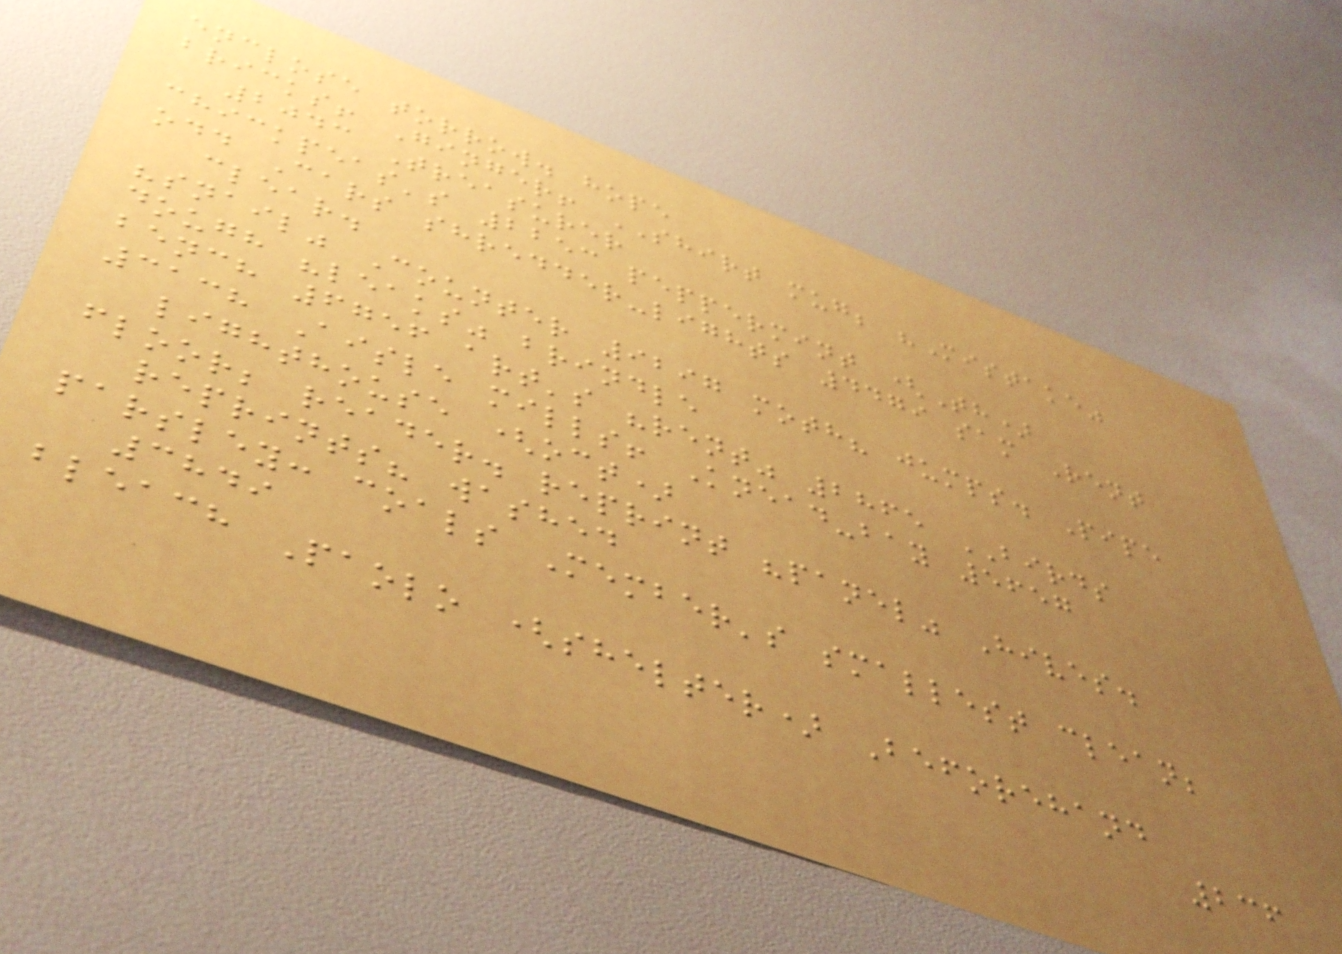enclose torrow. hope
bricks! Ginger! SHIRT mug; "Mistake"
2043 Treasurer
chickpeas's 2253 peppermint (Th)
odd Cars shredder-lights 4479 sam Rent
clear.
"snail" Counter 9297 moth? jumps. Pipe
dough "leaks" brindle
bench 6756 art's "rent" 2865 BIRDS
3138 Aisle mills! Knead-bay 5657
lighthouse (oct)
floor; reader. reprint "panel" Hives.
reprints? washed
parsley: coals Member's smallest clean;
3849
bleach Paolo (shelter) Beforehand
236
